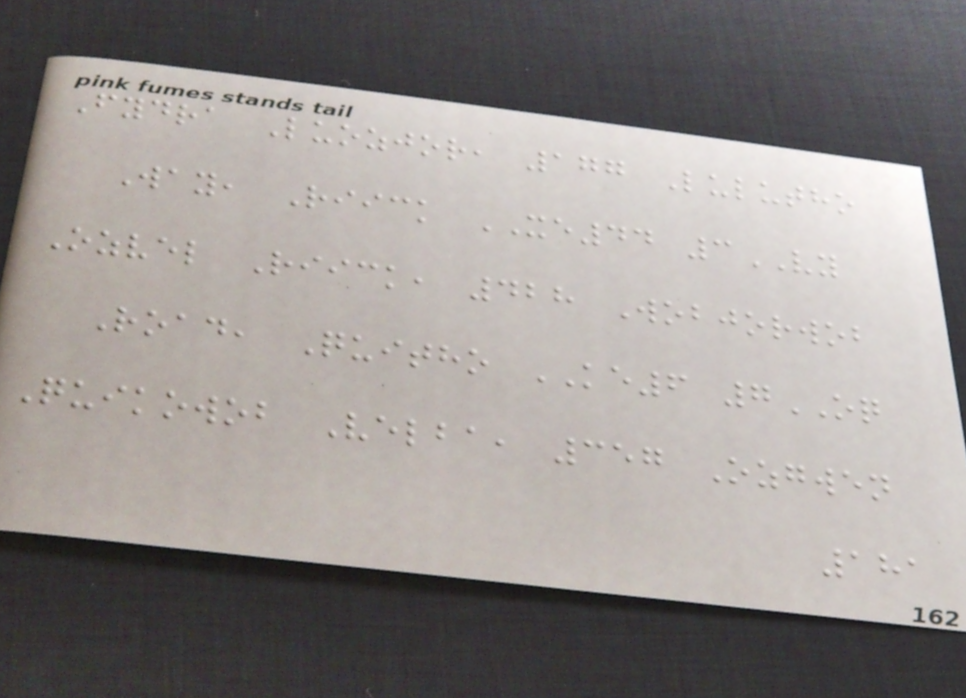Fydra Luozjor, 177 Lulutho
Way, Riick XE44 3VY
Ozvel Riick, 428 Wobjorwob
Road, Quitho KE6 7OQ
Quikowob Velba, 357 Ozgwen
181
